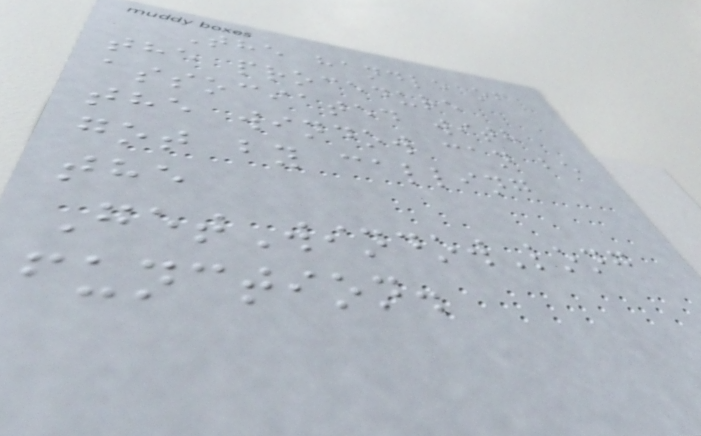The handle of
the procedure
associated with
the window can be
got by calling
the
GetWindowLong
function.
